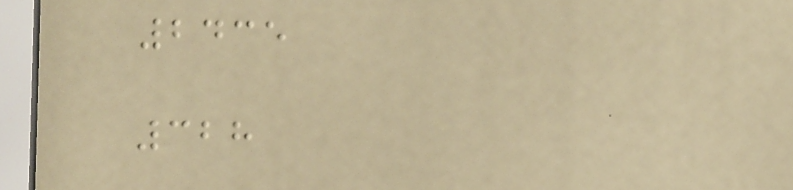2435
328
